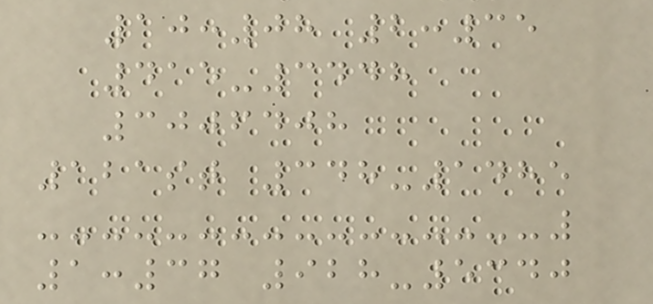10:08 2:35
415-3448
3006408
121st 348-1485
1:37 928-5340
